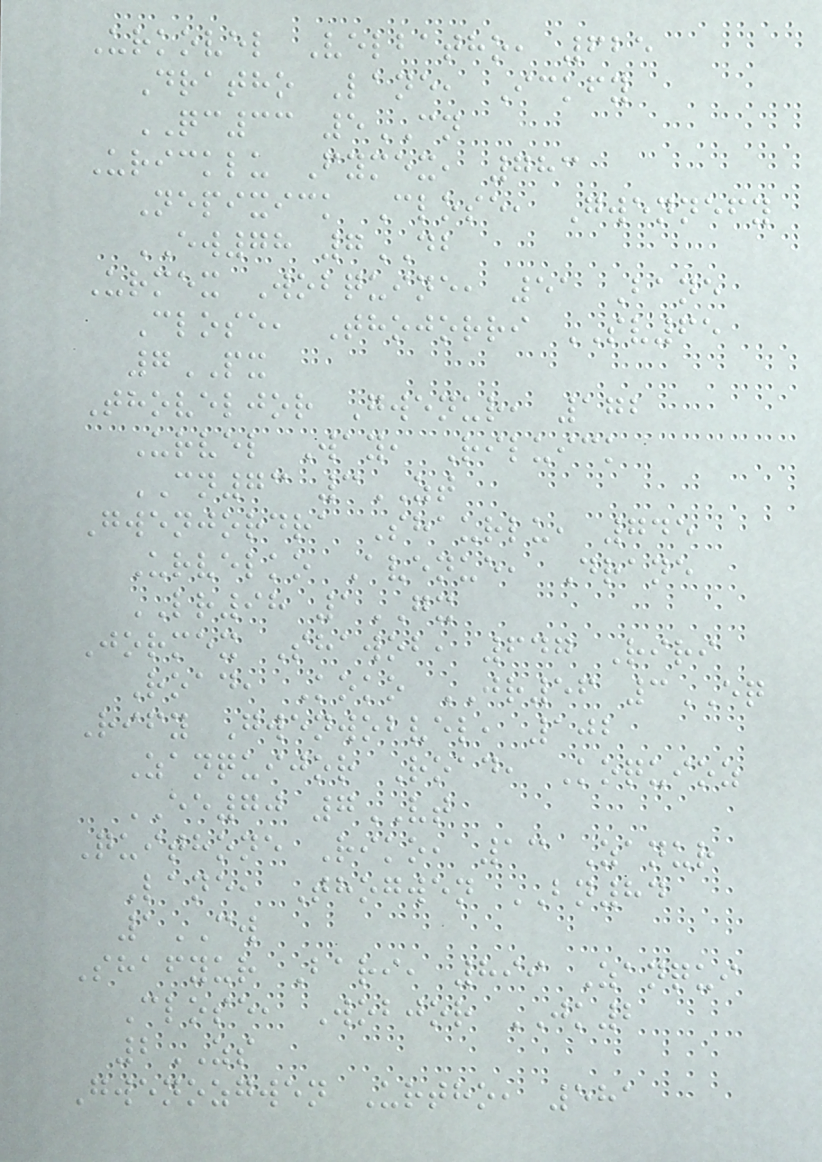Urkovel Velbatho, 625
Dratho Lane, Ickfy
QC33 5CN
Uricklu Fymex, 783
Nepixick Close, Gwennefy
EW78 7DB
Urmex Wobquine, 51 Bane
Close, Thojorri SV65
7PX
Thoveljor Gwenur, 172
Urvel Way, Riluick
CN73 3ZT
Gwenjordra Shaurlu, 745
Urvelko Avenue, Drane
LR98 1GX
Jormex Shawob, 647 Riri
Road, Koko JR56 3EQ
Rify Gwenwobvel, 102
Zanquijor Road, Koquioz
EE70 7VT
Quithone Riko, 13 Zanur
Lane, Thogwen BN84
1CW
Shafyur Bari, 899 Zanqui
Close, Wobjor JK2
2ZS
Gwenozgwen Urtho, 581
